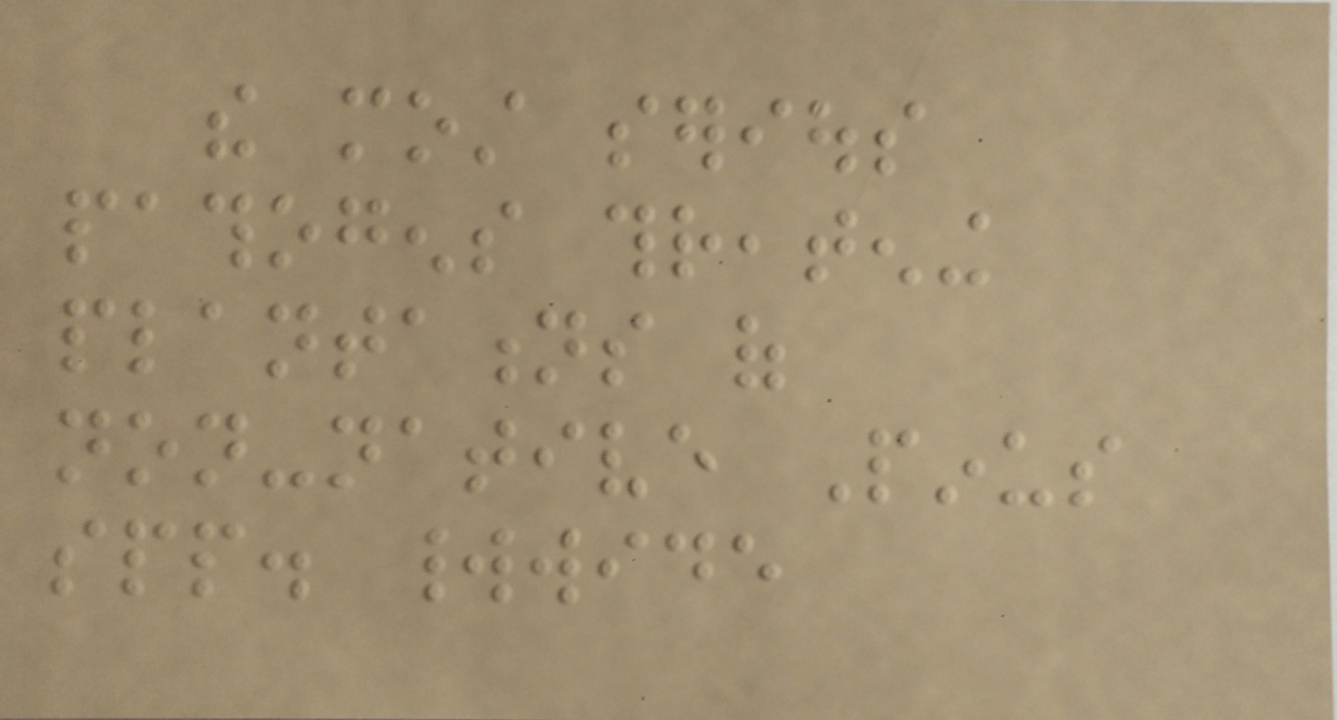the most serious
pathogens threatening
plantations of
non-native Pinus
spp. worldwide
